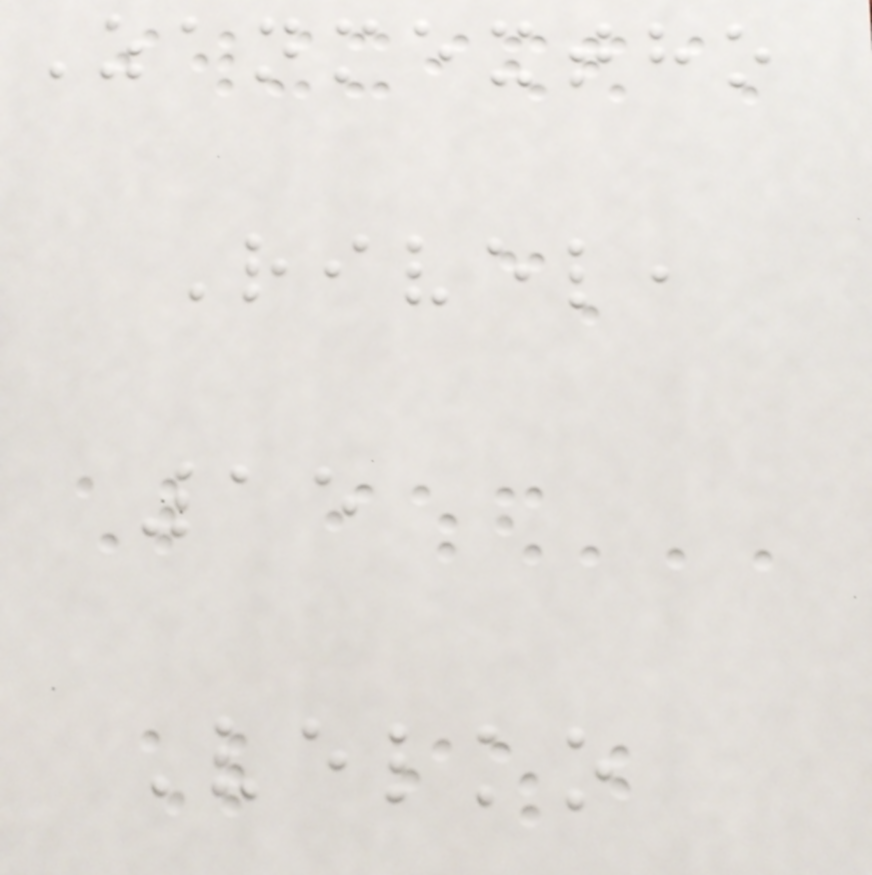Zanmextho
Rivel,
15
Velko
